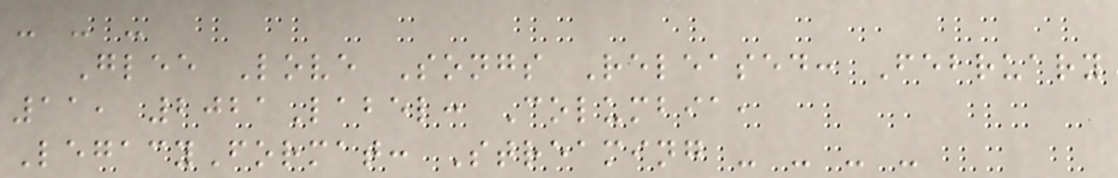- - -
Glee Love Songs Released: February
11, 2021Label: Columbia,
LegacyFormat: Streaming - - - -
